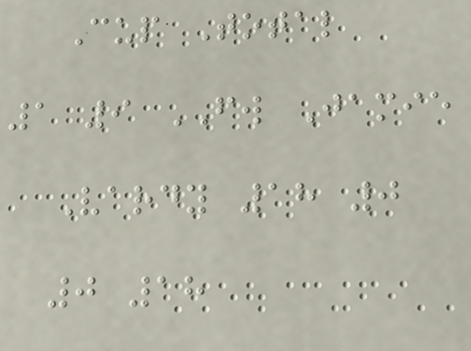Cup Total
1 9 FW Jamie
Vardy 18 0
0 18
